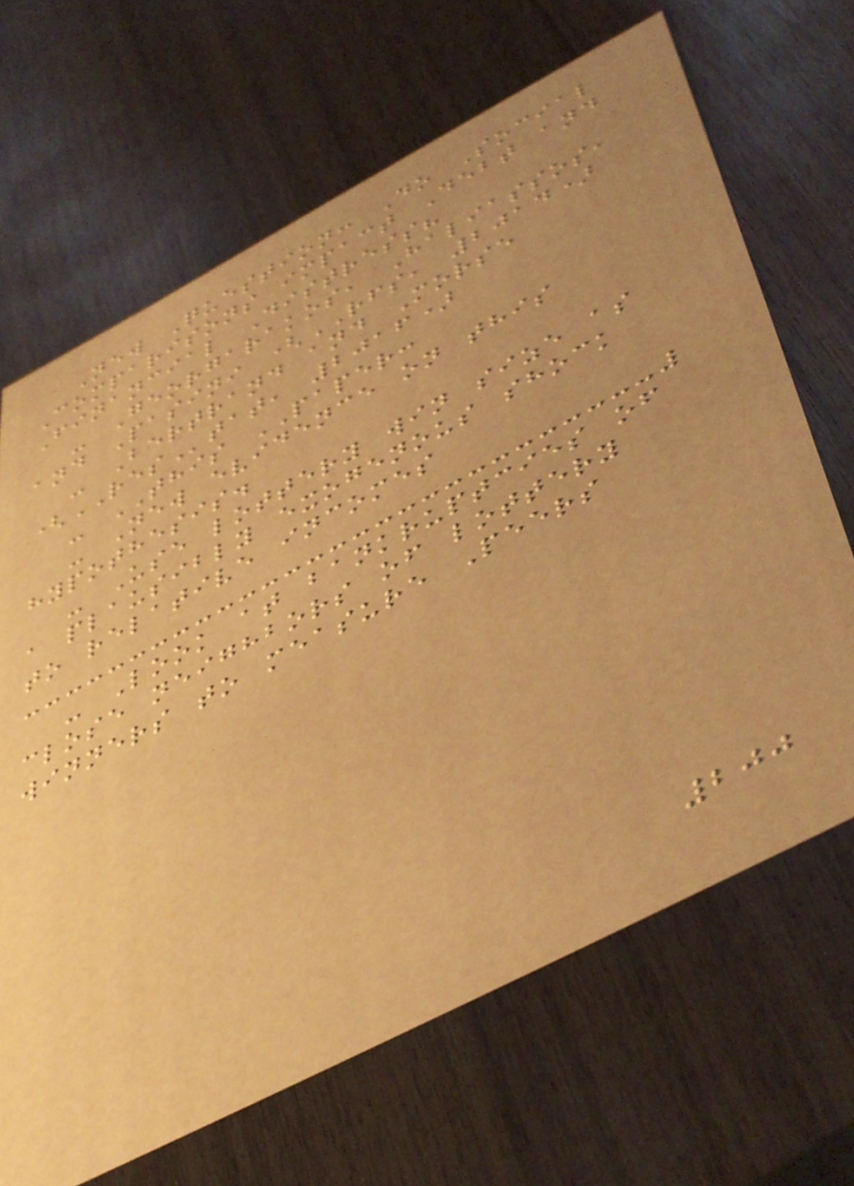New Question: Do Social
Comparisons impact Debt and
Financial Distress?
- Georgarakos, Haliassos,
and Pasini (RFS, 2014)
- Bertrand and Morse
(REStat, 2016)
- THIS PAPER:
- New evidence on this
hypothesis.
- Use lottery win size as
a plausibly exogenous shock
to relative incomes
- Look at bankruptcies of
close neighbors of lottery
winners to measure Peers
200
